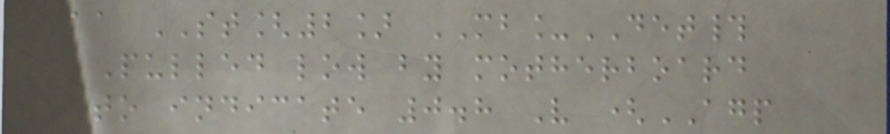11 ST[2] MB_DET#
Pulled low by motherboard
to indicate 0.8 V (AGP
